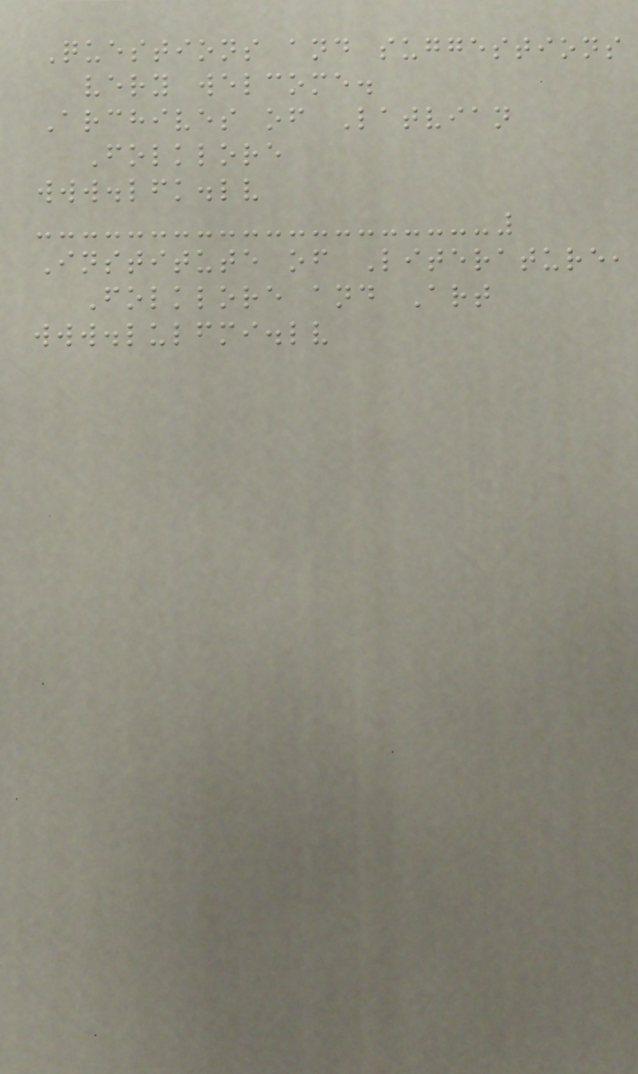Questions and suggestions
very welcome.
Archives of Latvian
Folklore
www.lfk.lv
Institute of Literature,
Folklore and Art
www.lulfmi.lv
